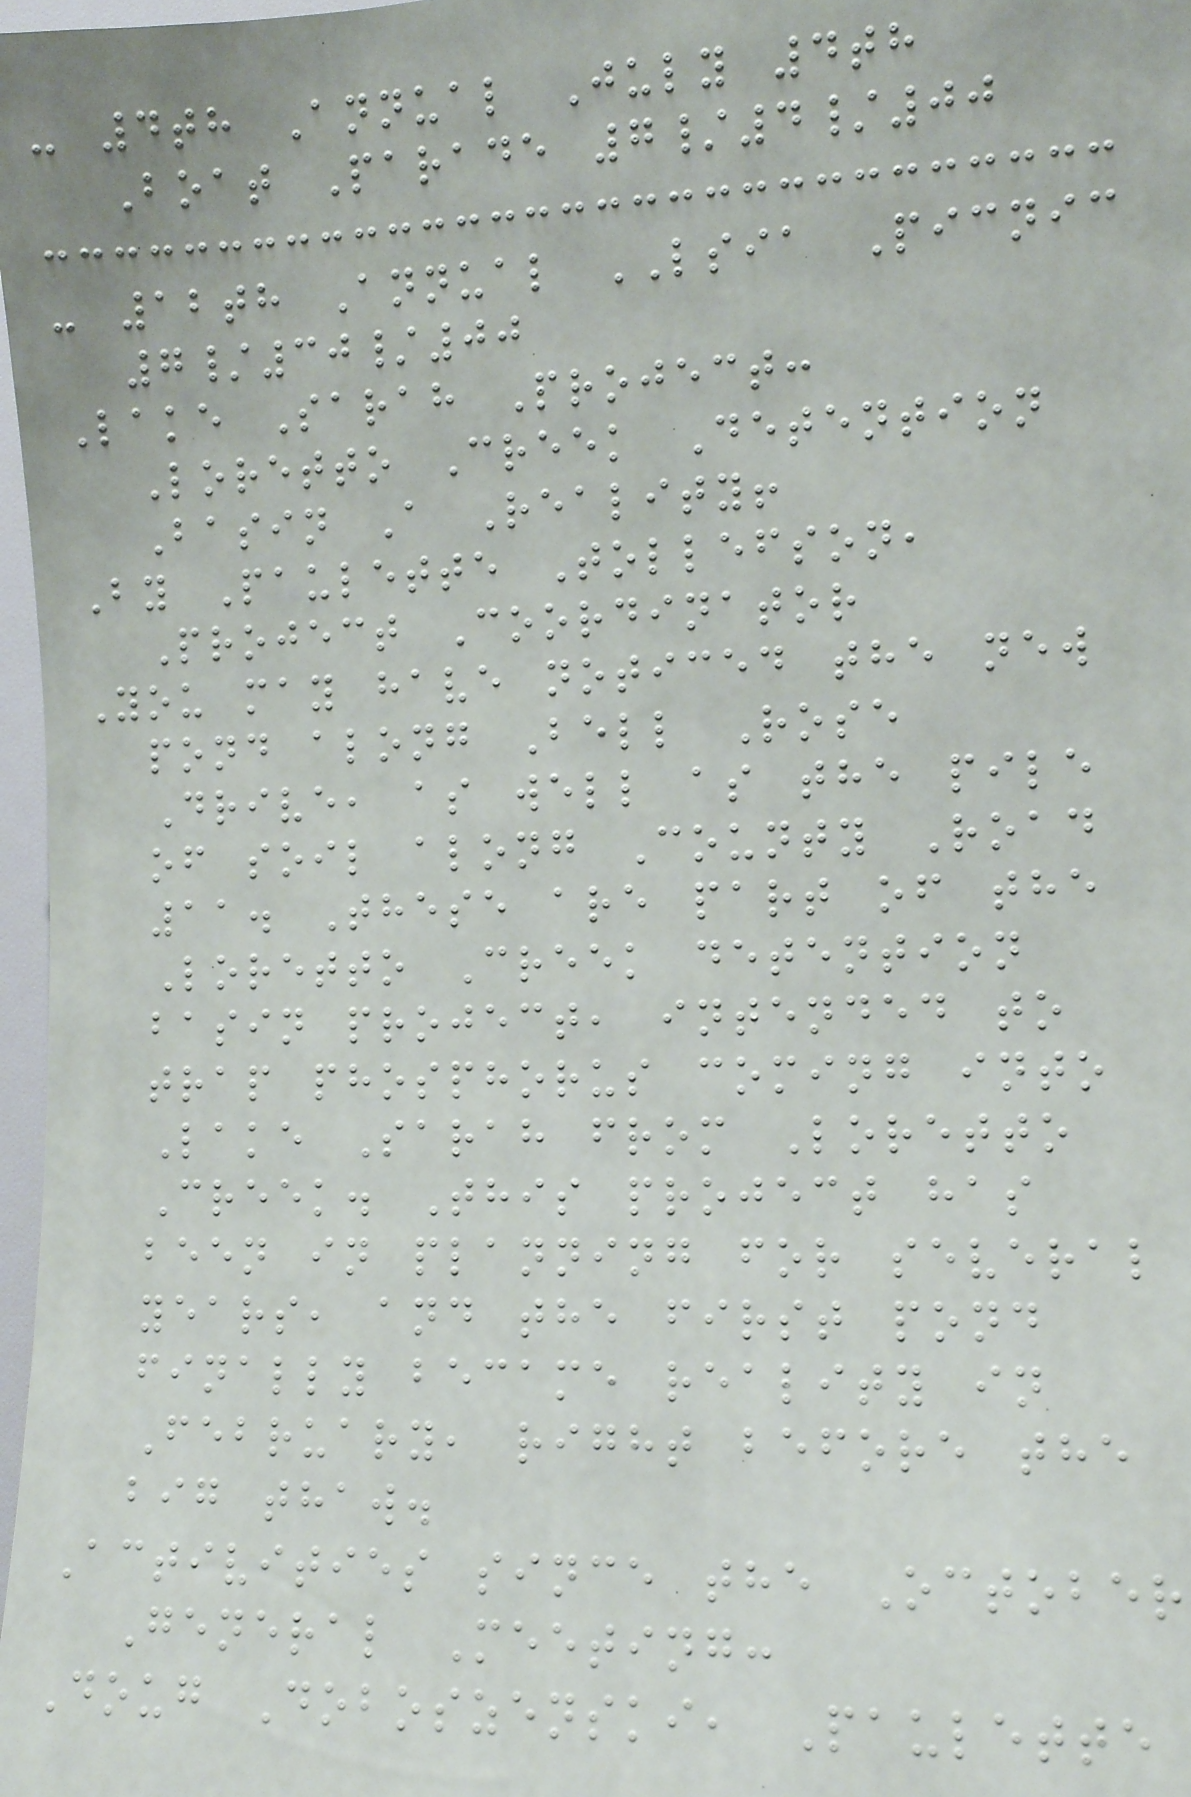- 4th Annual July 4th
Boat Parade 7/4/00
- 12th Annual LSIA Picnic
7/30/00
Lake Sarah Project:
Loretto Creek Detention
Basin A Reality!
By Paulette Tollefson,
Project Coordinator
You may have noticed the new
pond along Bell Rose
Drive, as well as the pile
of soil along County Road
11. These are part of the
Loretto Creek detention
basin project, intended to
trap phosphorus coming into
Lake Sarah from Loretto
Creek. This project has
been in planning for several
years, and the first pond
finally became reality in
February, right before the
big thaw.
Activities since the October
General Meeting:
Doug Doboszenski, Paulette
